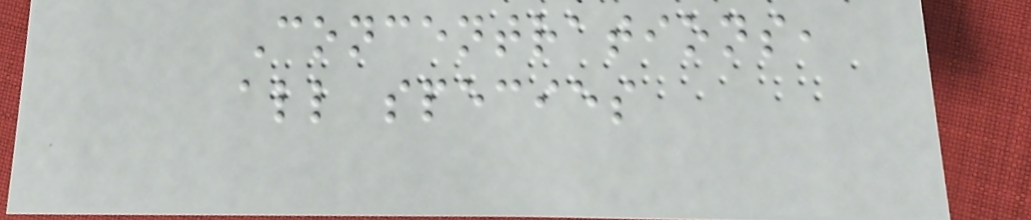Concentrations,
all species
